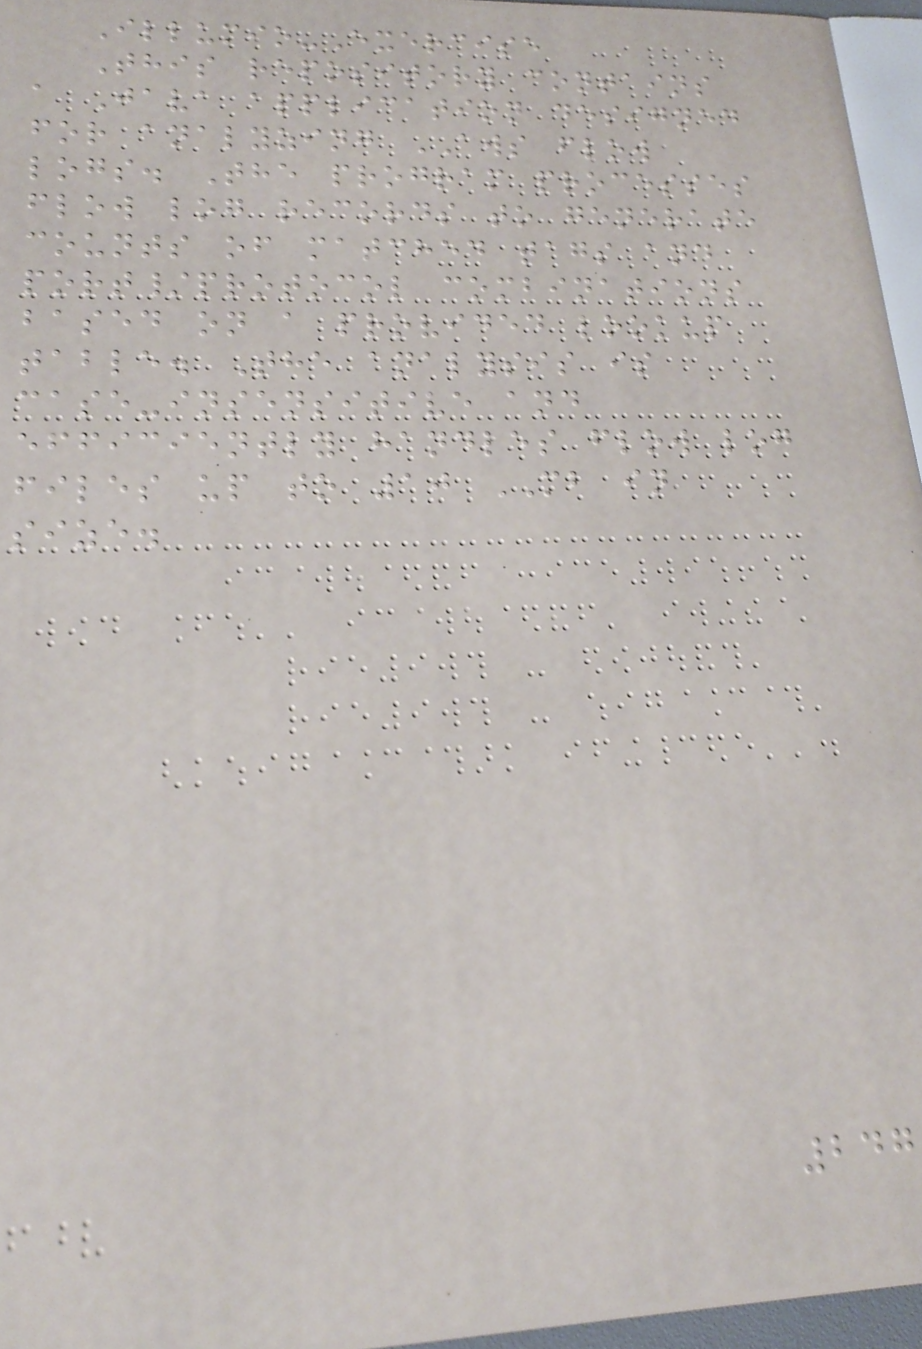Illumio-Exercise
This repository contains
a Java application designed
for analyzing AWS flow
logs. The program processes
flow log records to generate
counts of matched tags and
port/protocol combinations
based on a provided lookup
table. The analysis is
case-insensitive and
efficiently handles flow log
files up to 10 MB in
size.
247
